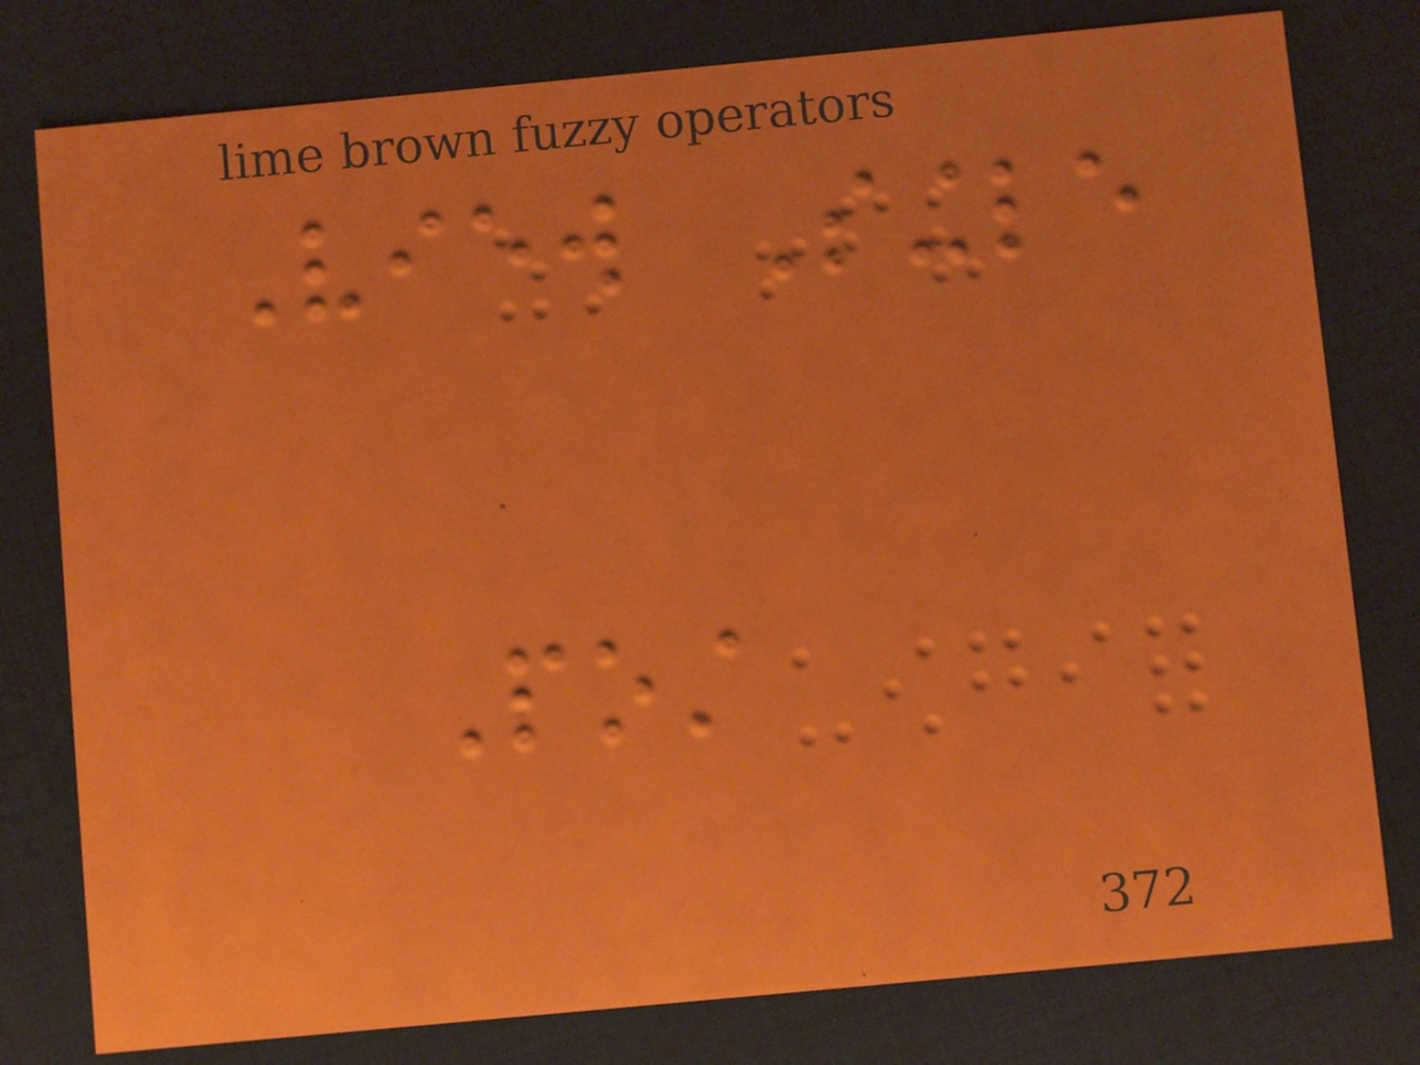View Single
Post
